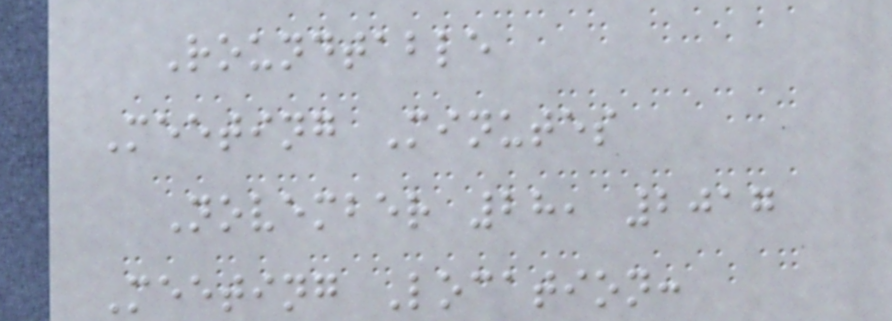Roundtable
Meeting Minutes
November 28, 2017
Meeting Location:
